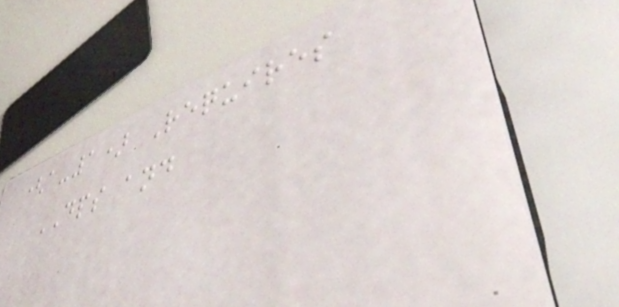(a-1) Requires
DPS and
